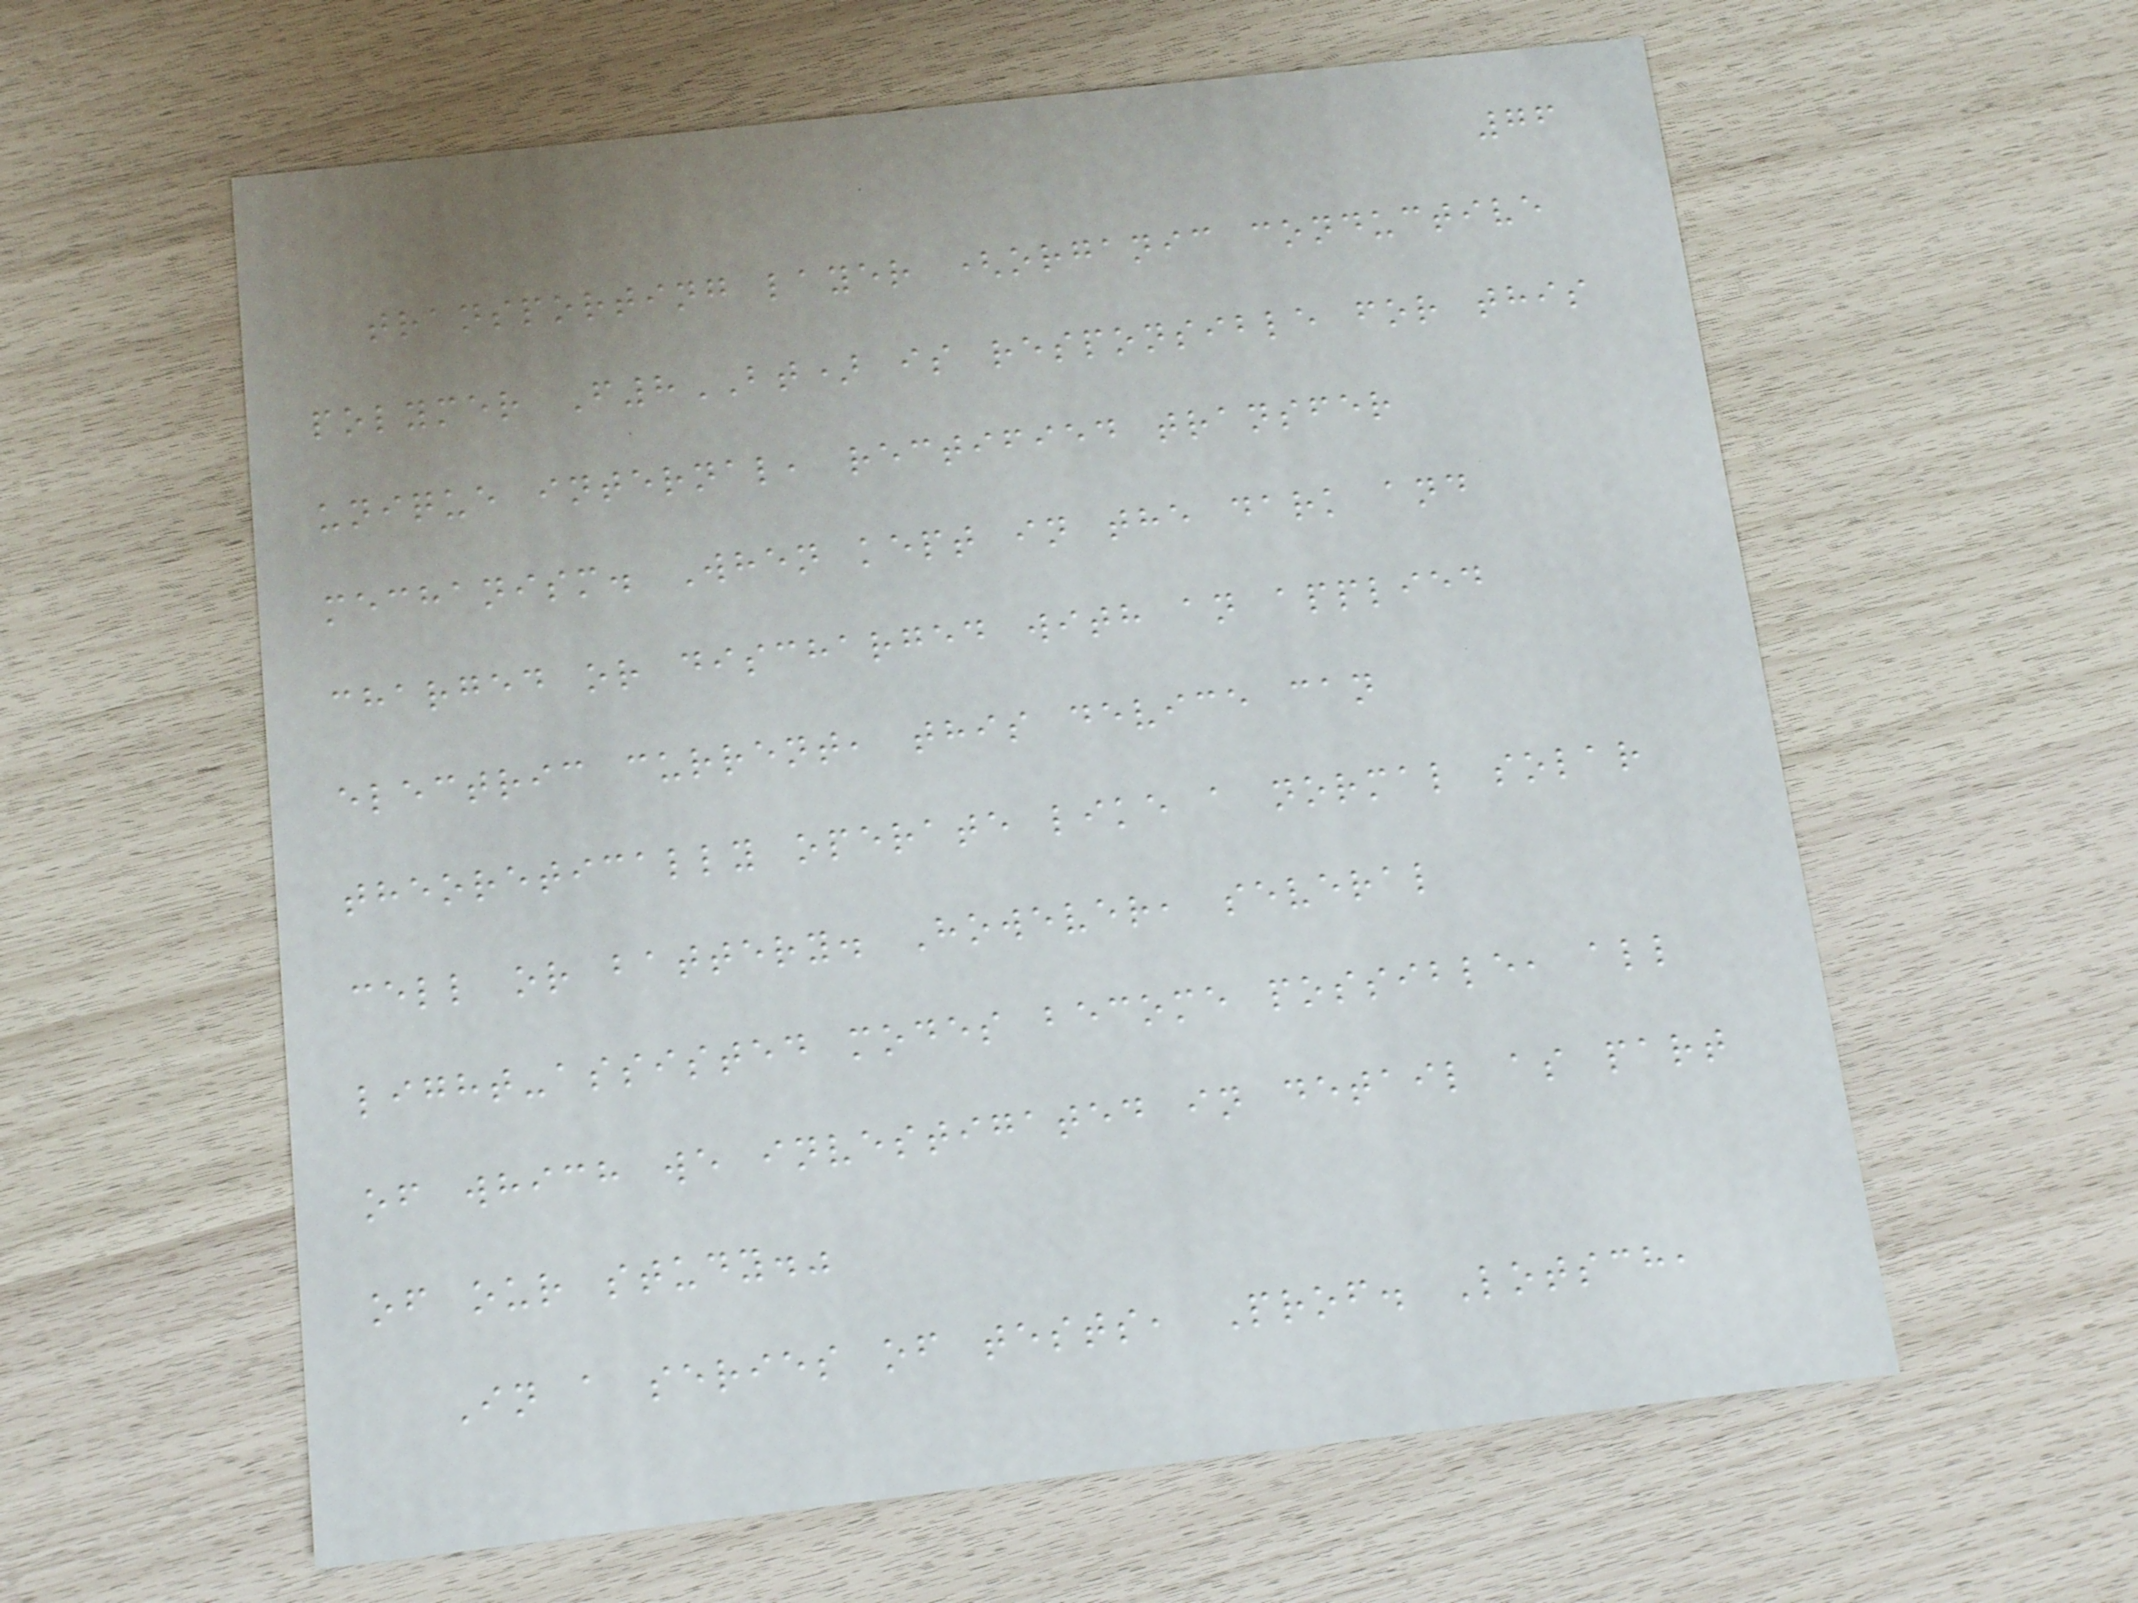76
transporting layer (organic conductive
polymer F8BT) is responsible for this
unique internal, rectified transfer
mechanism. When kept in the dark and
charged or discharged with an applied
electric current, this device can
theoretically operate like a normal solar
cell or battery. However, several
light-assisted modes become possible, all
of which we investigated in detail as part
of our study."
In a series of tests, Prof. Lotsch,
